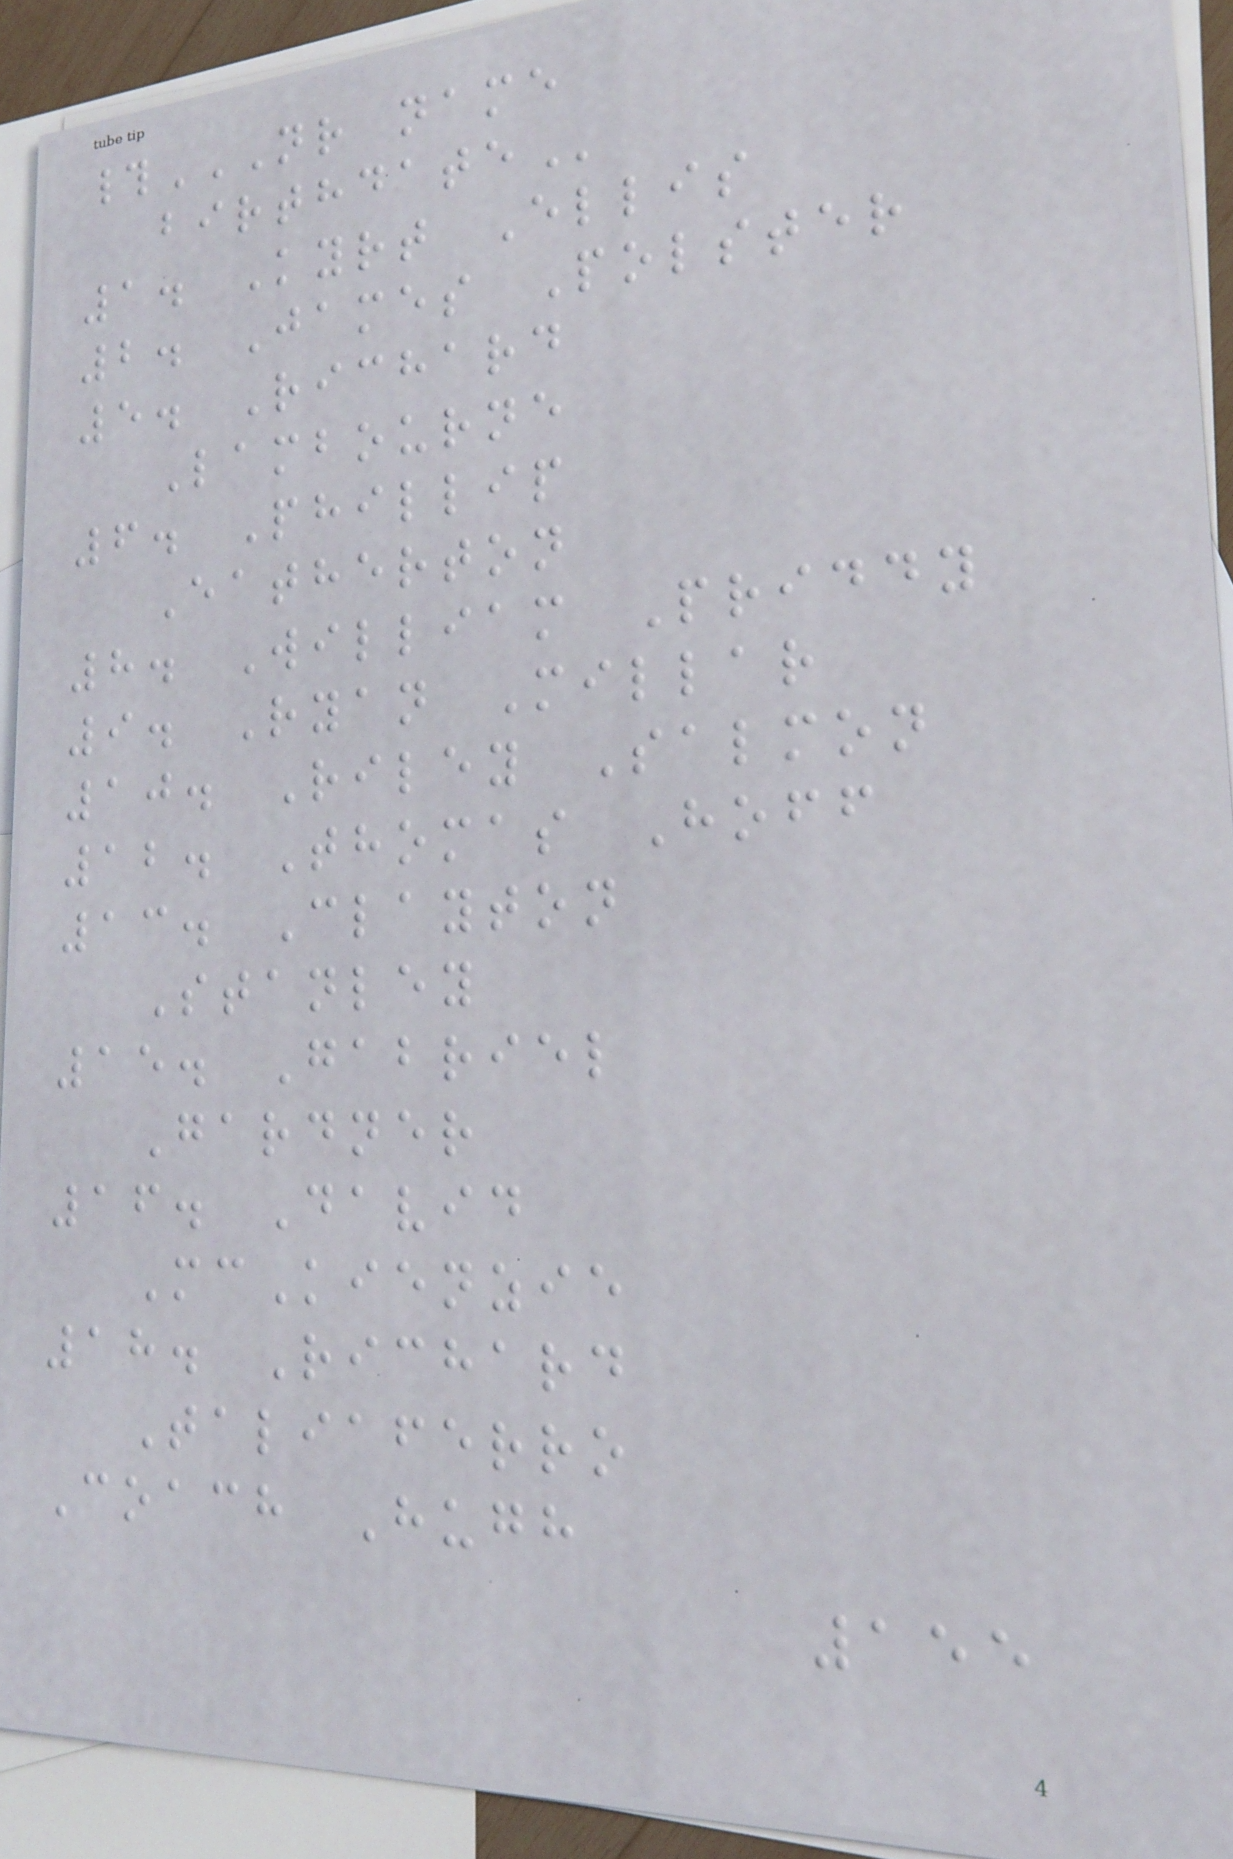#NR NAME
BIRTHDATE
1. Kyrt Ellis
2. James Polster
5. Richard
Lambourne
6. Phillip
Eatherton
8. William Priddy
9. Ryan Millar
10. Riley Salmon
12. Thomas Hoff
13. Clayton
Stanley
15. Gabriel
Gardner
16. David
McKienzie
18. Richard
Taliaferro
Coach Hugh
155
